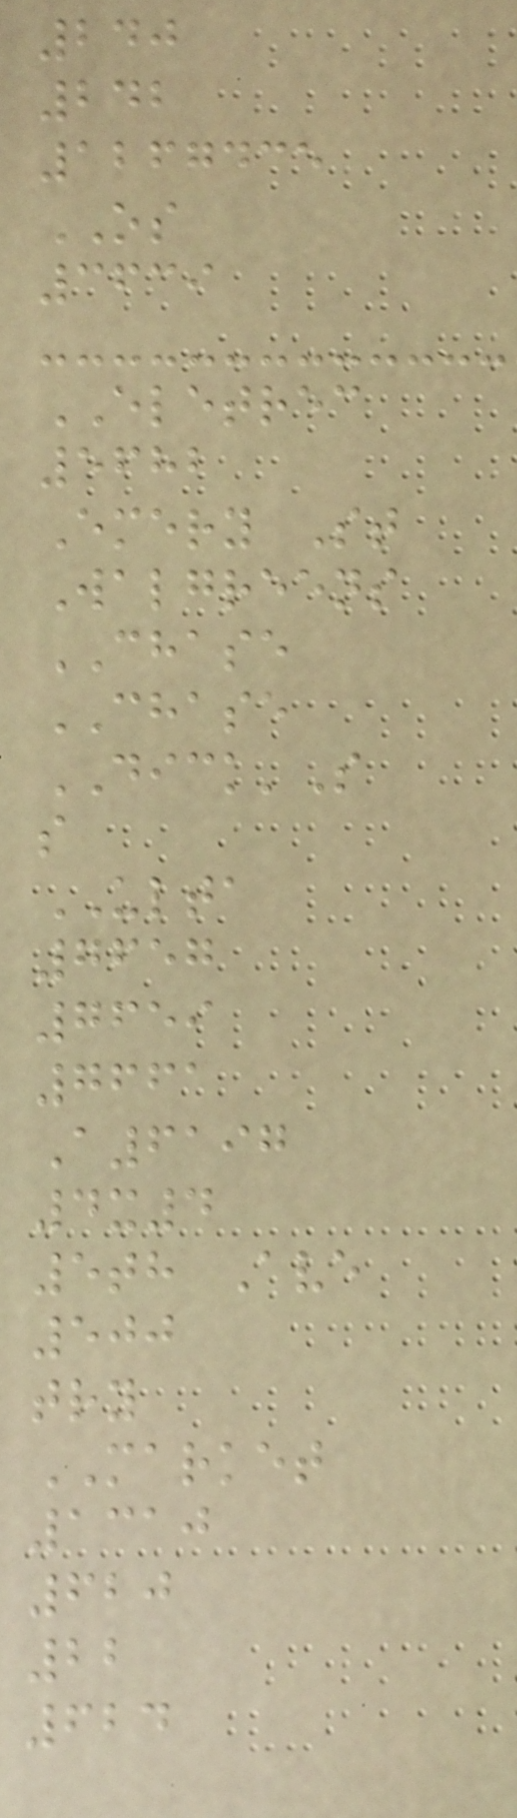240
242
1267435
OS
3639
ELETREC
5682
Emery St
Walgreens
CHASE
CHASE
DICK'S
s
ULTA
7657
7659
7661
A6197
4x4
5th Ave
500
try
MARKET
1310
620
22
624
